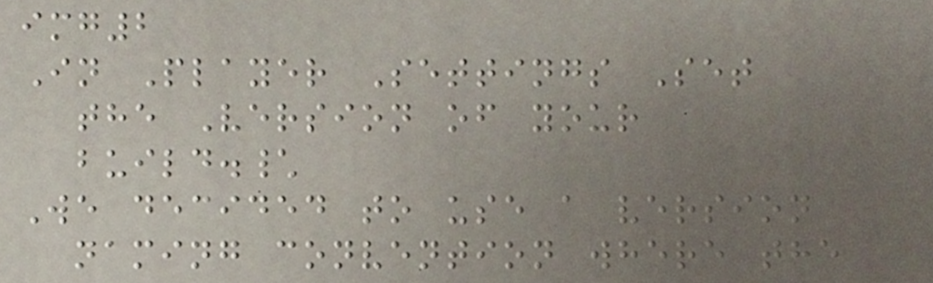img2
In Player Settings Set
the Version of your
build.\
We decided to use a version
naming convention where the
